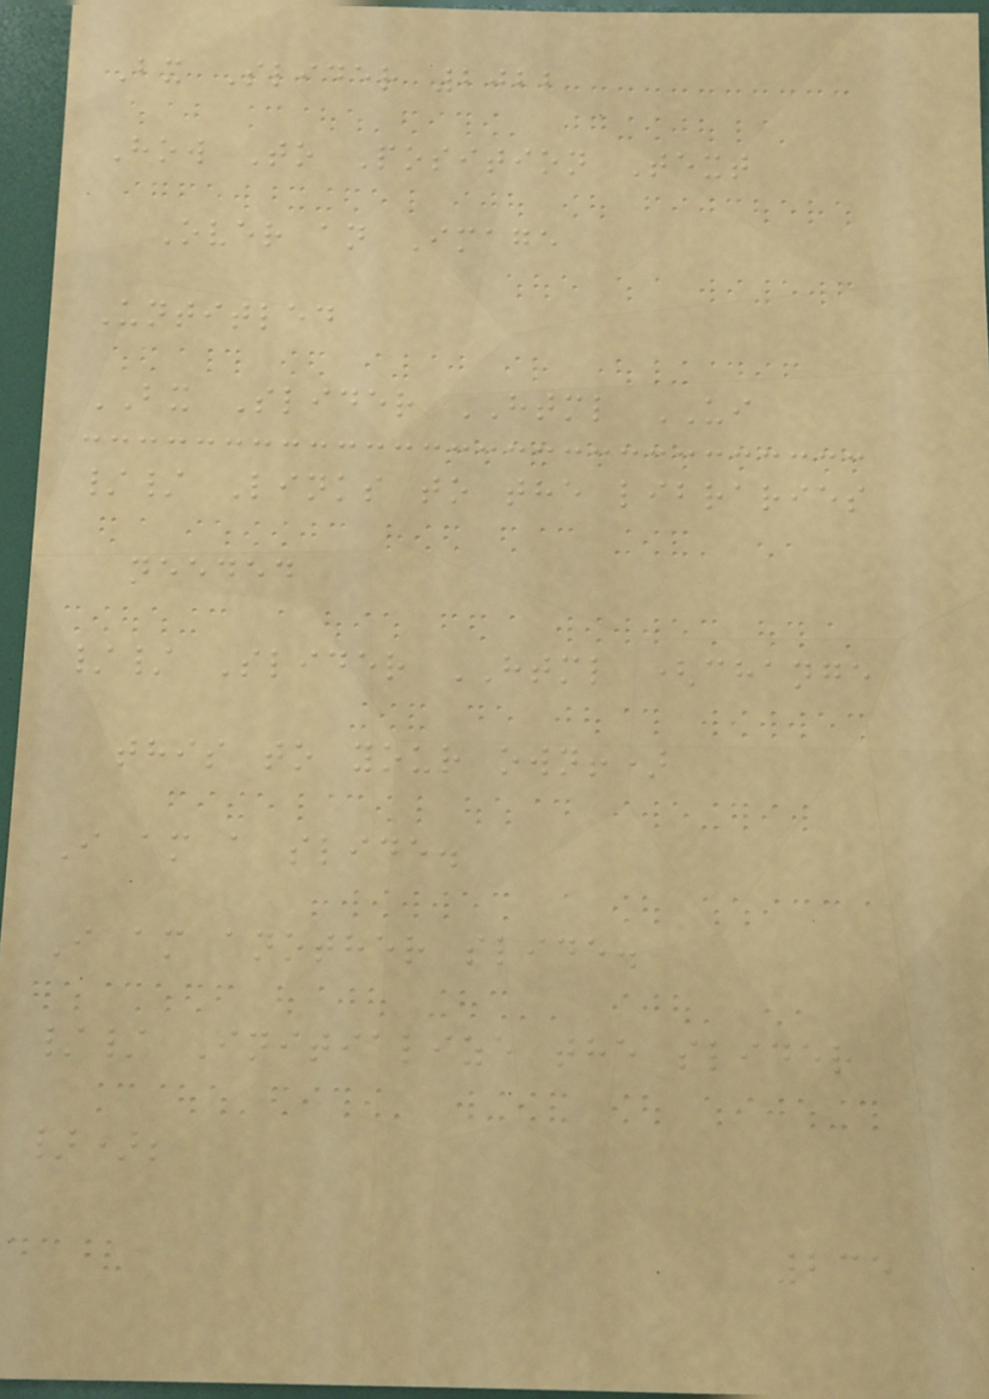Bx Slider 2022
How To Position Text
Over an Image
Untitled
BX Slider HTML UI
// Links to the libraries
needed
// Slider HTML (change
this to your own!)
I am a slide.
I am another slide.
// Initialize the slider
});
235
